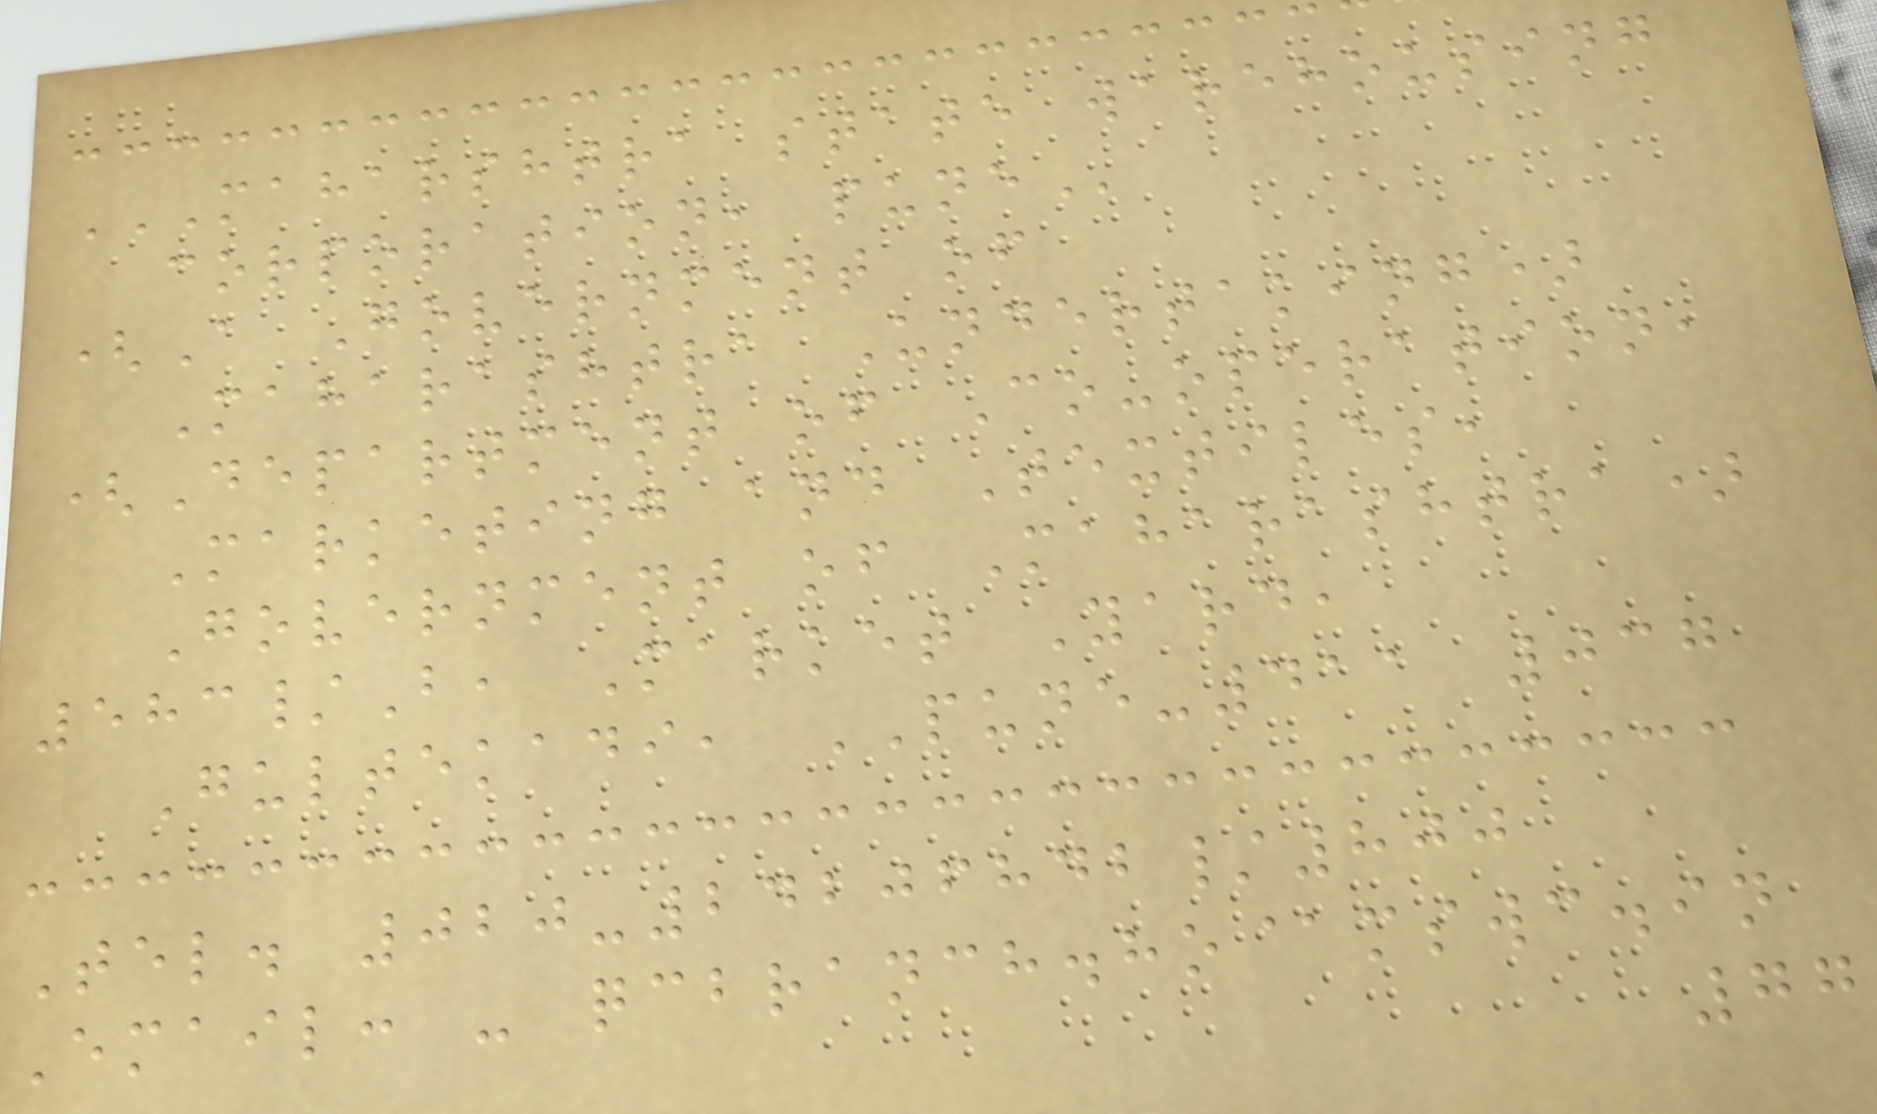MAHARSHTRA STATE WAREHOUSING
CORPORATION, PUNE
(A Government of
Maharashtra Undertaking)
(Department of Co-operation,
Marketing and Textiles,
Government of Maharashtra)
583/B, Market Yard,
Gultekadi, PUNE-411 037
Tel. 020-24206842/800
Email: - qcbranch.ho@mswc.in
77
